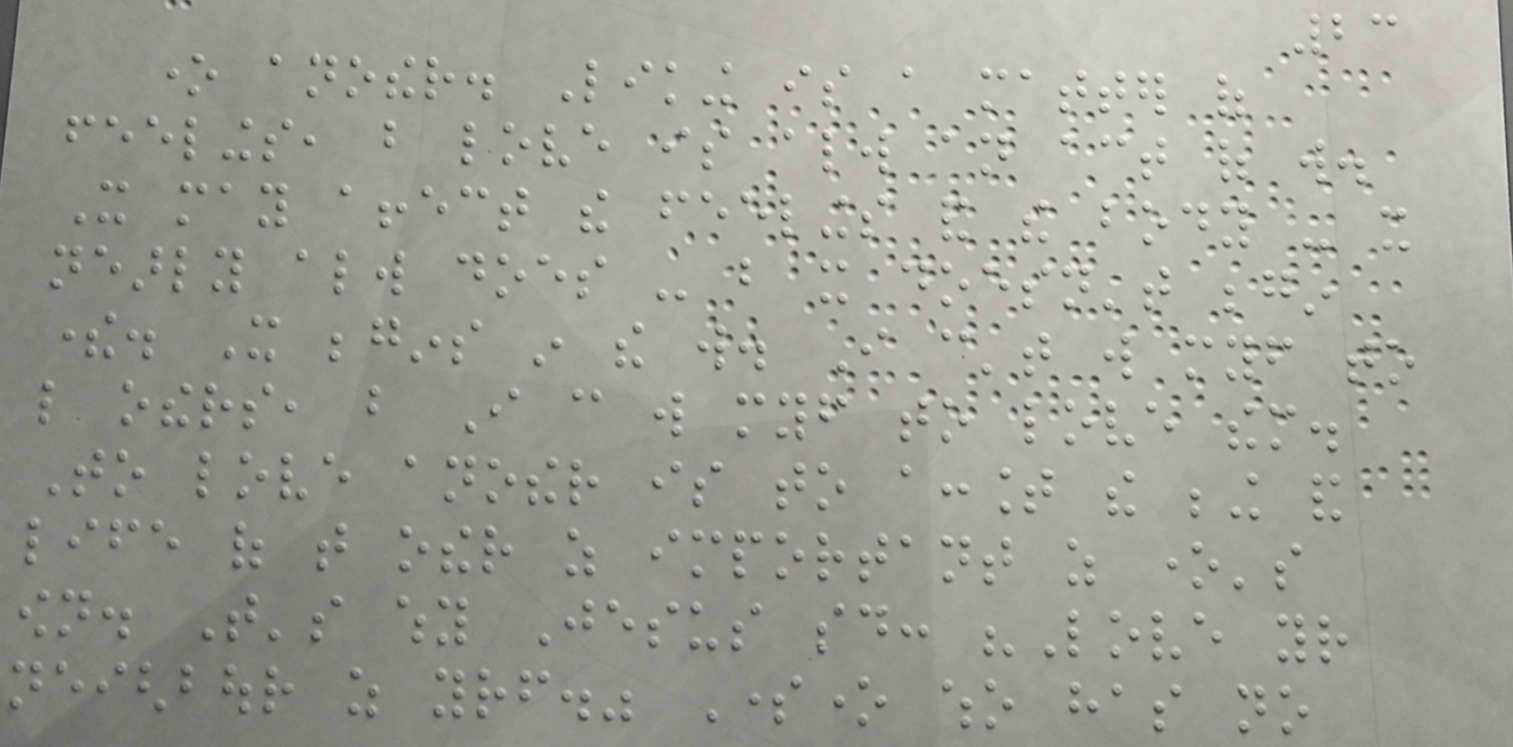23
one another. Liking is a matter of
feelings, but love is always an act of will.
It may affect the feelings and the body - it
nearly always does - but it doesn't begin
there. It begins in the will. I can't will myself to
like others, but I can will myself to love them.
To love another is to account the being and
life of that other as important as one's
own. That's why Jesus said: "Love your
neighbour as yourself." Someone who has no
